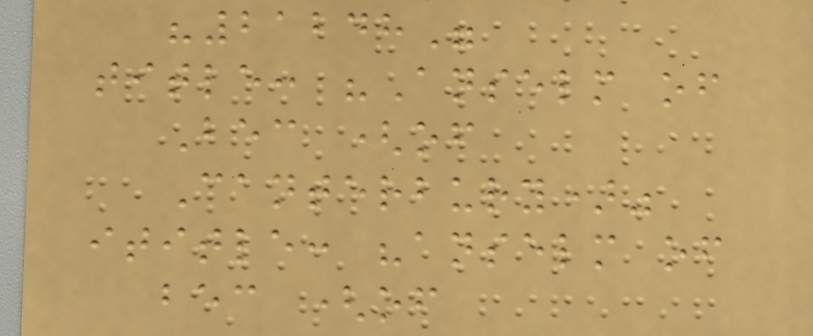"21248"
title: "Anselm of
Bec (of
Canterbury)"
ititle: "anselm of
bec (of
